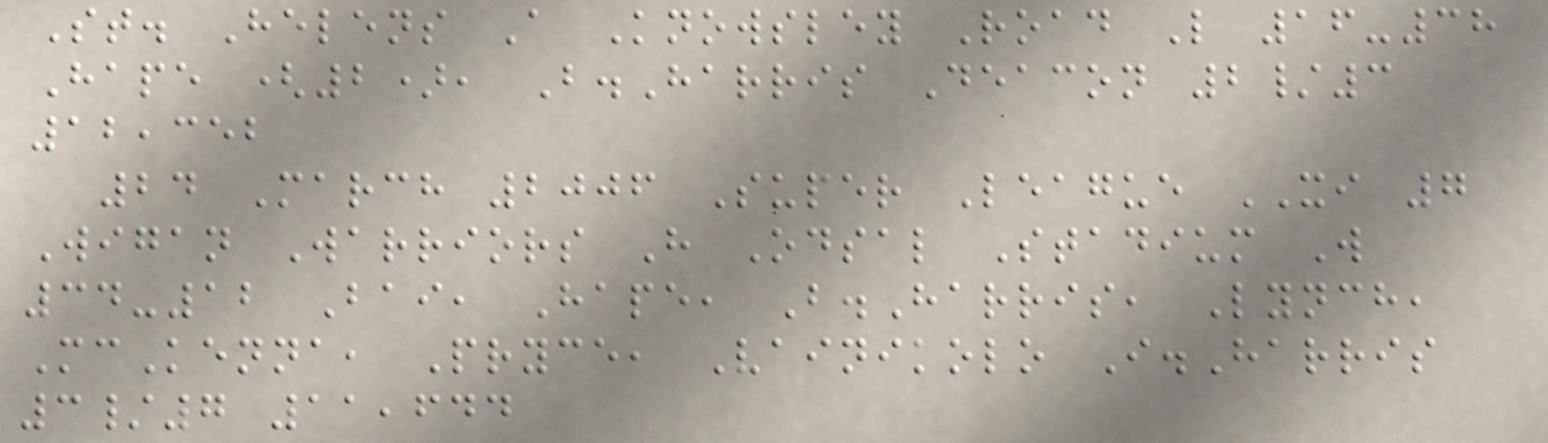St. Helens A Knowsley Road L 16-38
Hape (2), B.Harris Deacon 2/3
12,352
24 March 2006 Super League XI 7
Wigan Warriors H Odsal Stadium W
34-12 Bai, Hape, B.Harris, Lynch,
McKenna, Pryce, Vainikolo I.Harris
3/7 11,644
